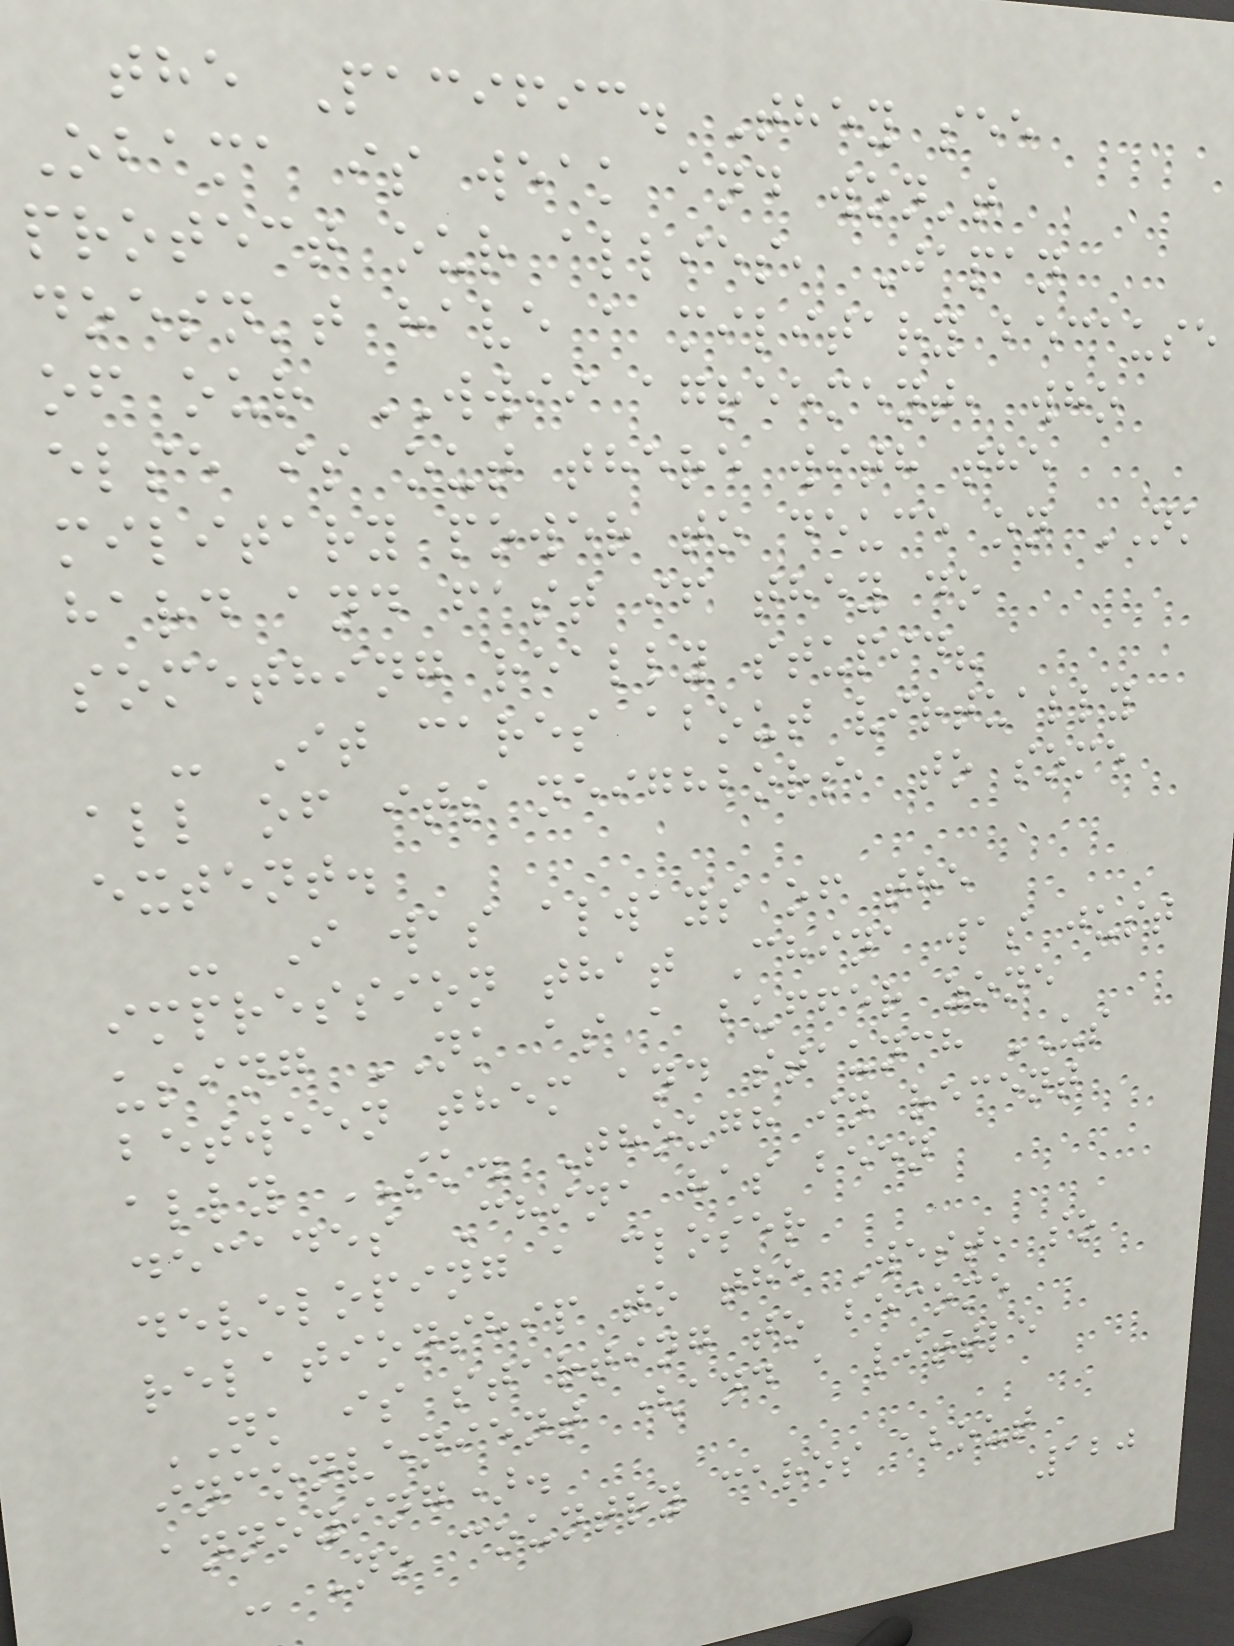the Pacific. They see
Obama is weak and won't
protect our allies, Japan
doesn't have a military because
of our WWII agreement, who
else is out there with the
military power to deuce on NK
hard and fast if they do
something really stupid?
- It cares about virtually
all of its neighbors, to some
extent.
- I was always of the
impression that China was just
using NK as a buffer zone
between them and staunch US
ally SK. Though in recent
decades China has been
developing a closer
relationship to the West, so
NK is starting to become
inconvenient (and a little
annoying).
- No country cares about
120
